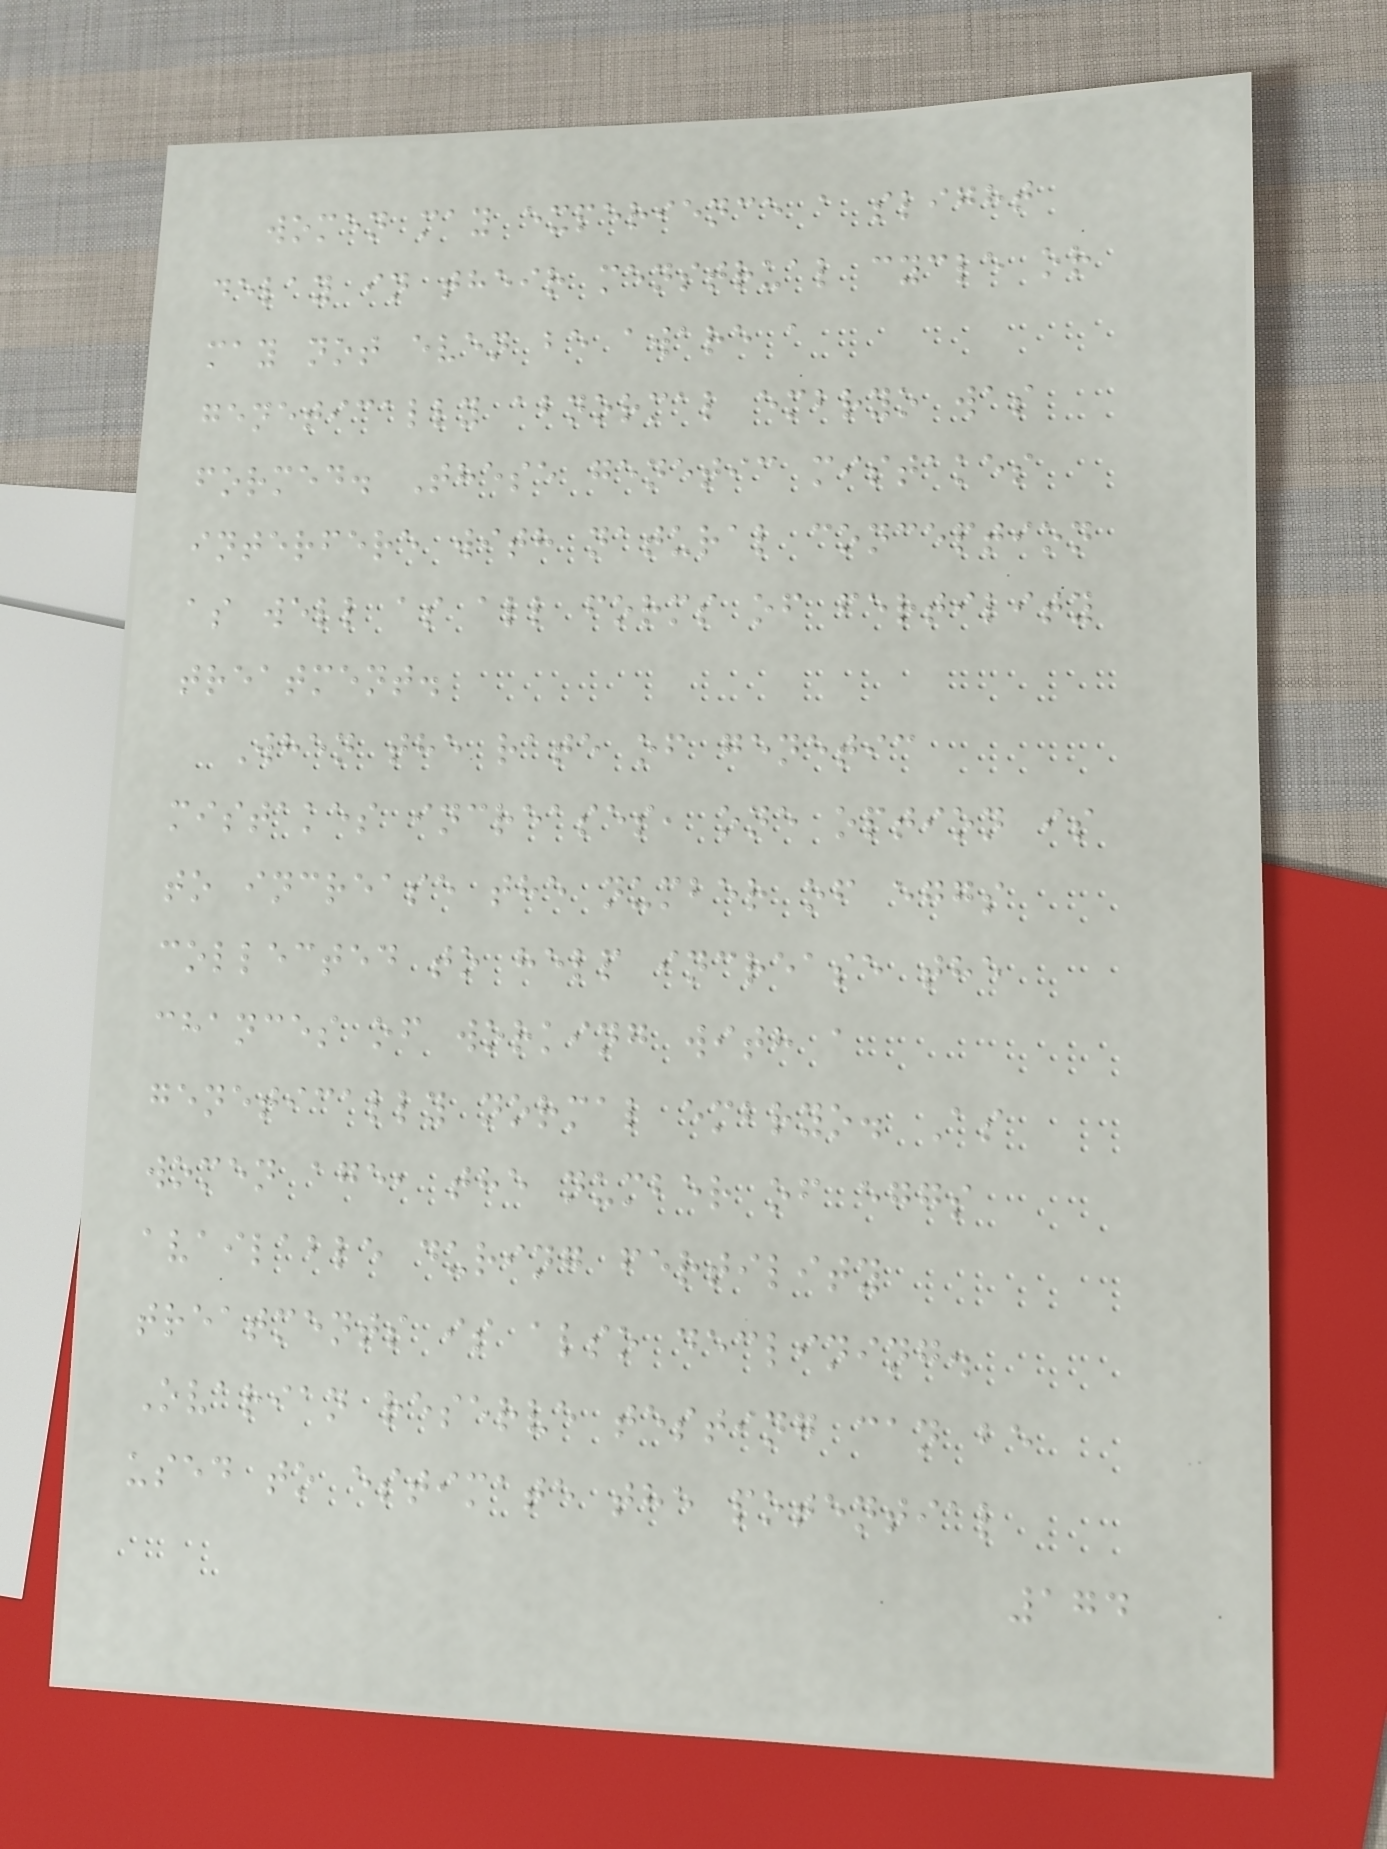women may experience a slight
delay in their menstrual cycle or
may not even be aware a
genetically abnormal embryo was
formed. These genetic mistakes
interfere with natural conception
as well as all forms of fertility
treatment.
When the rate of genetic
mistakes increases, one option is
to increase the number of eggs
collected to help increase the
chances of working with a
genetically normal embryo. As
women age, the number of eggs
available during fertility
treatments is also declining.
Ovarian reserve testing can be
used to estimate the potential
174
